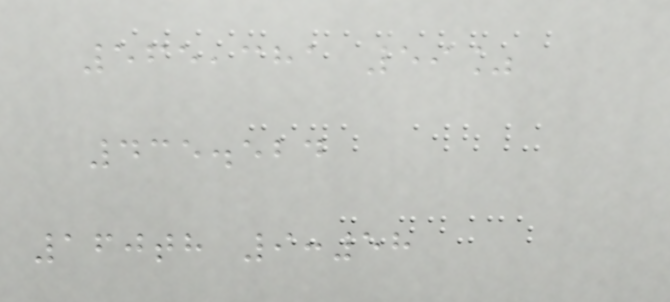565,381 59%
435.524
160th 9:58
